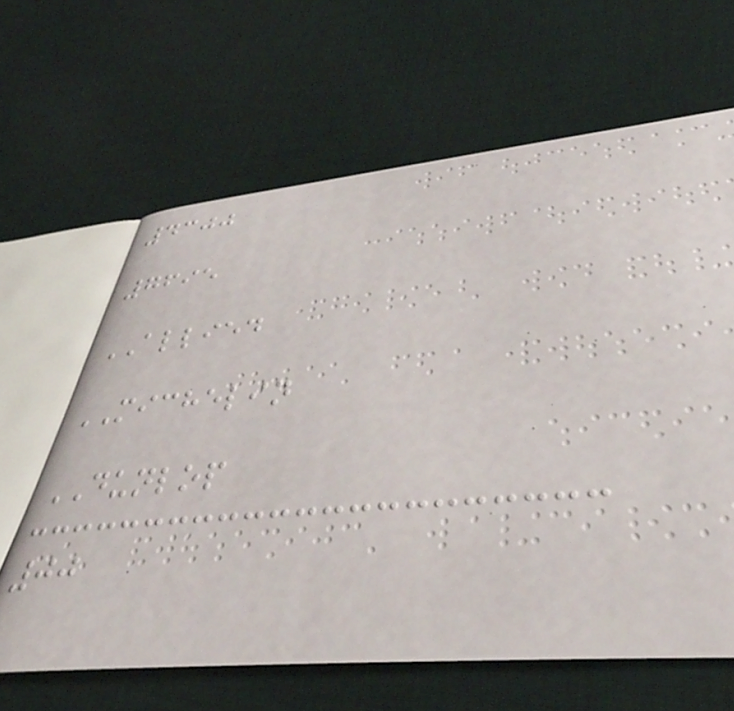4300
7695
ALLIED
MICHELIN
DUNLOP
00
